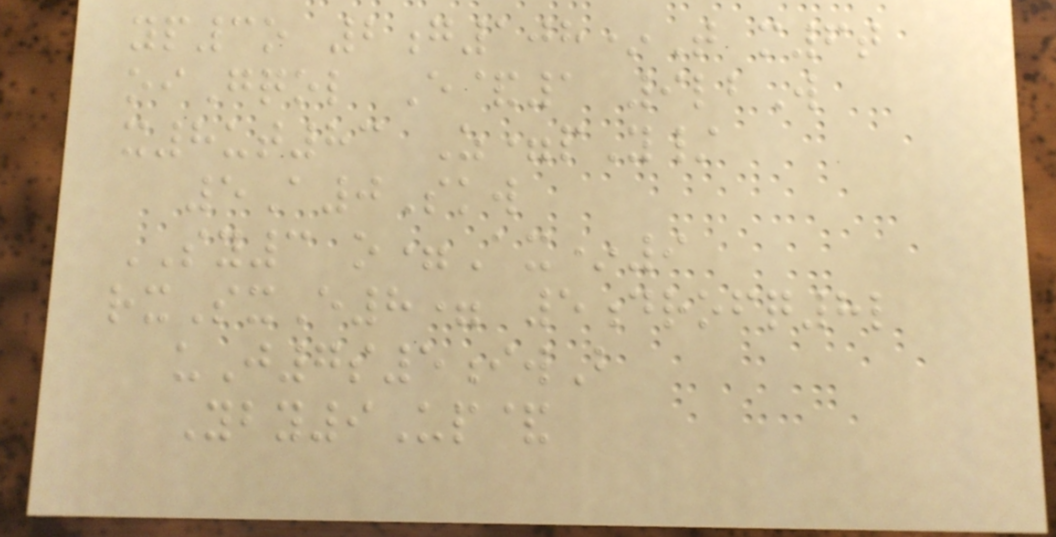yp3o 2g108*T m6t
oiGqol E&1 9lbW
x8ut83 Z=pY/
5A0Skw
SY3 o=Ax*9
rxSxE8= 5drofq8l
uJ7s5iwB
Yby9Up&
